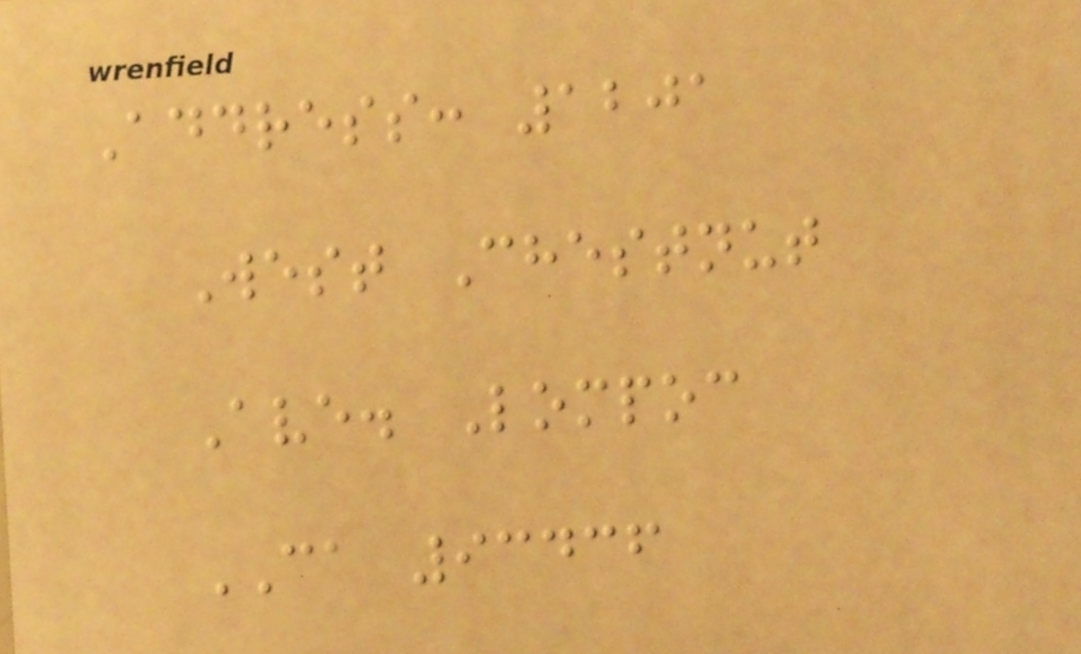Address: 1201
West Chestnut
Ave. Lompoc
CA 93436
